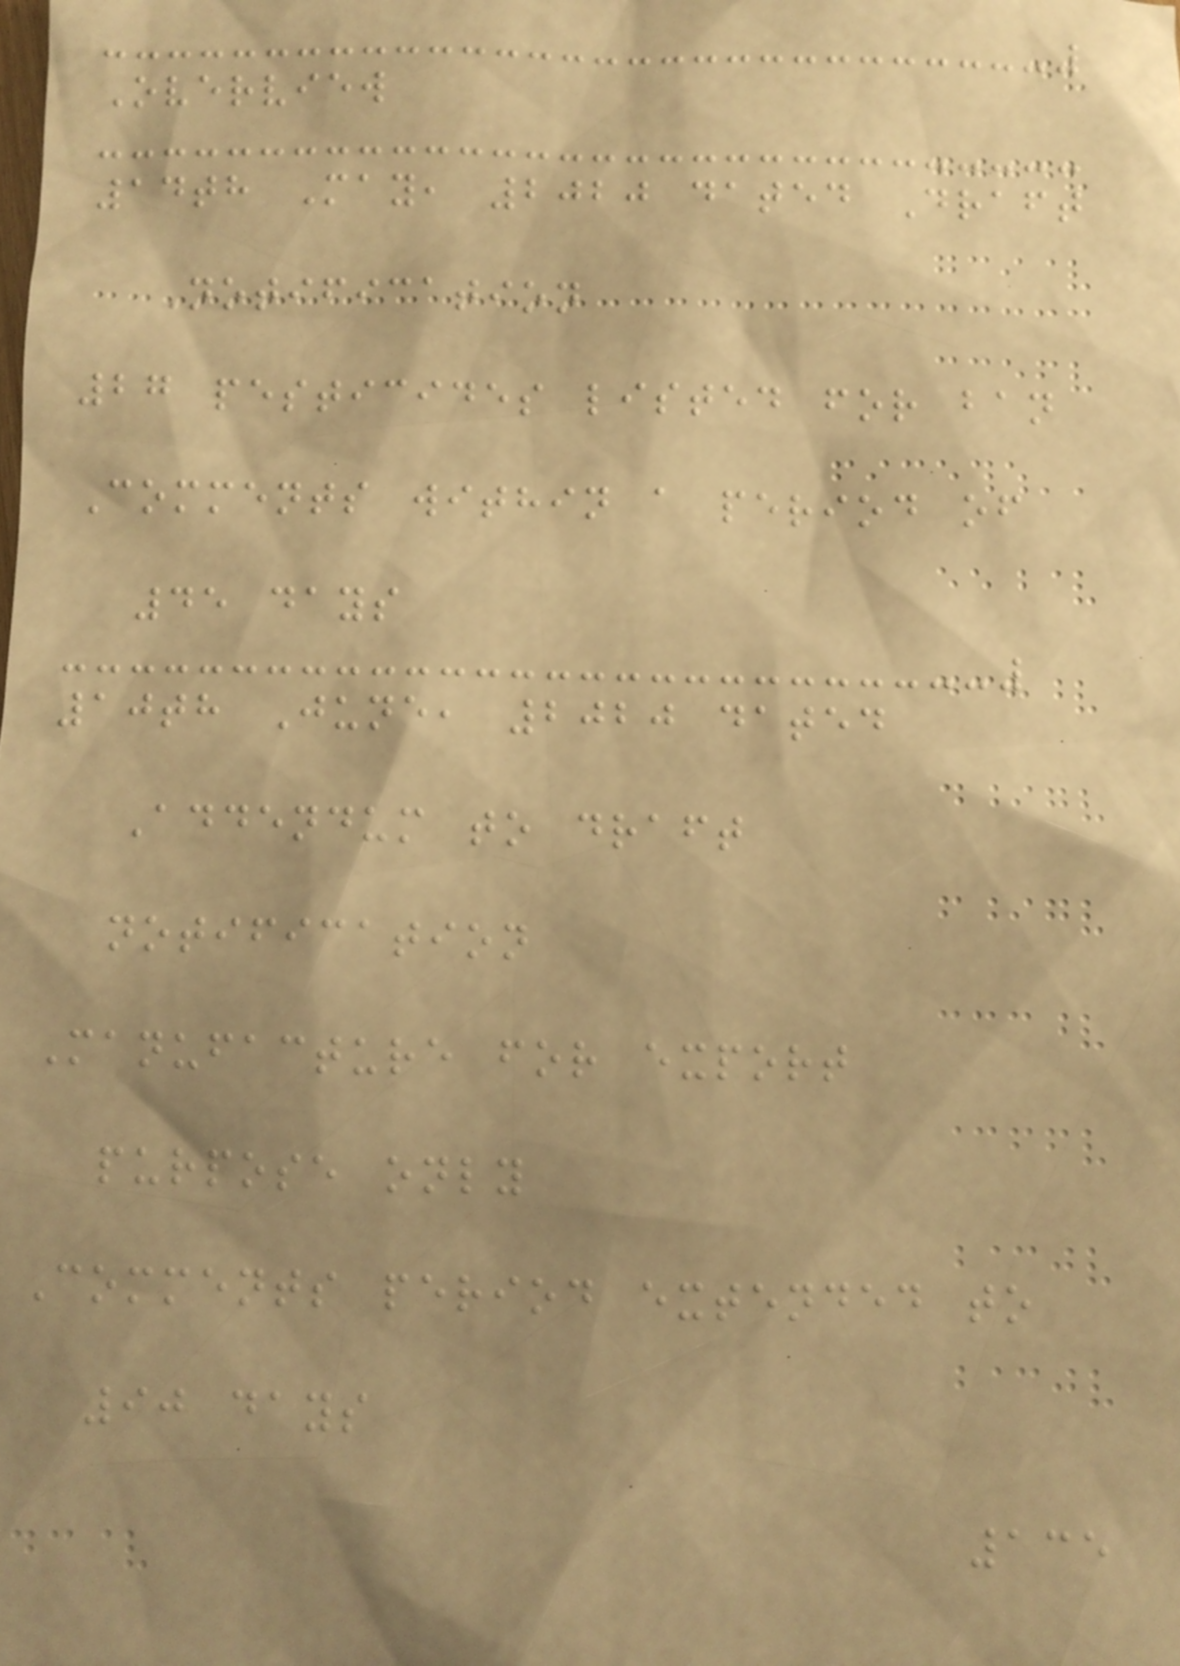Overview
14th May, 2020 dated Draft
Notification
27 pesticides listed for ban
Comments within a period of
45 days
10th June, 2020 dated
Addendum to draft
notification
Manufacture for export
purpose only
Comments period extended to
90 days
135
